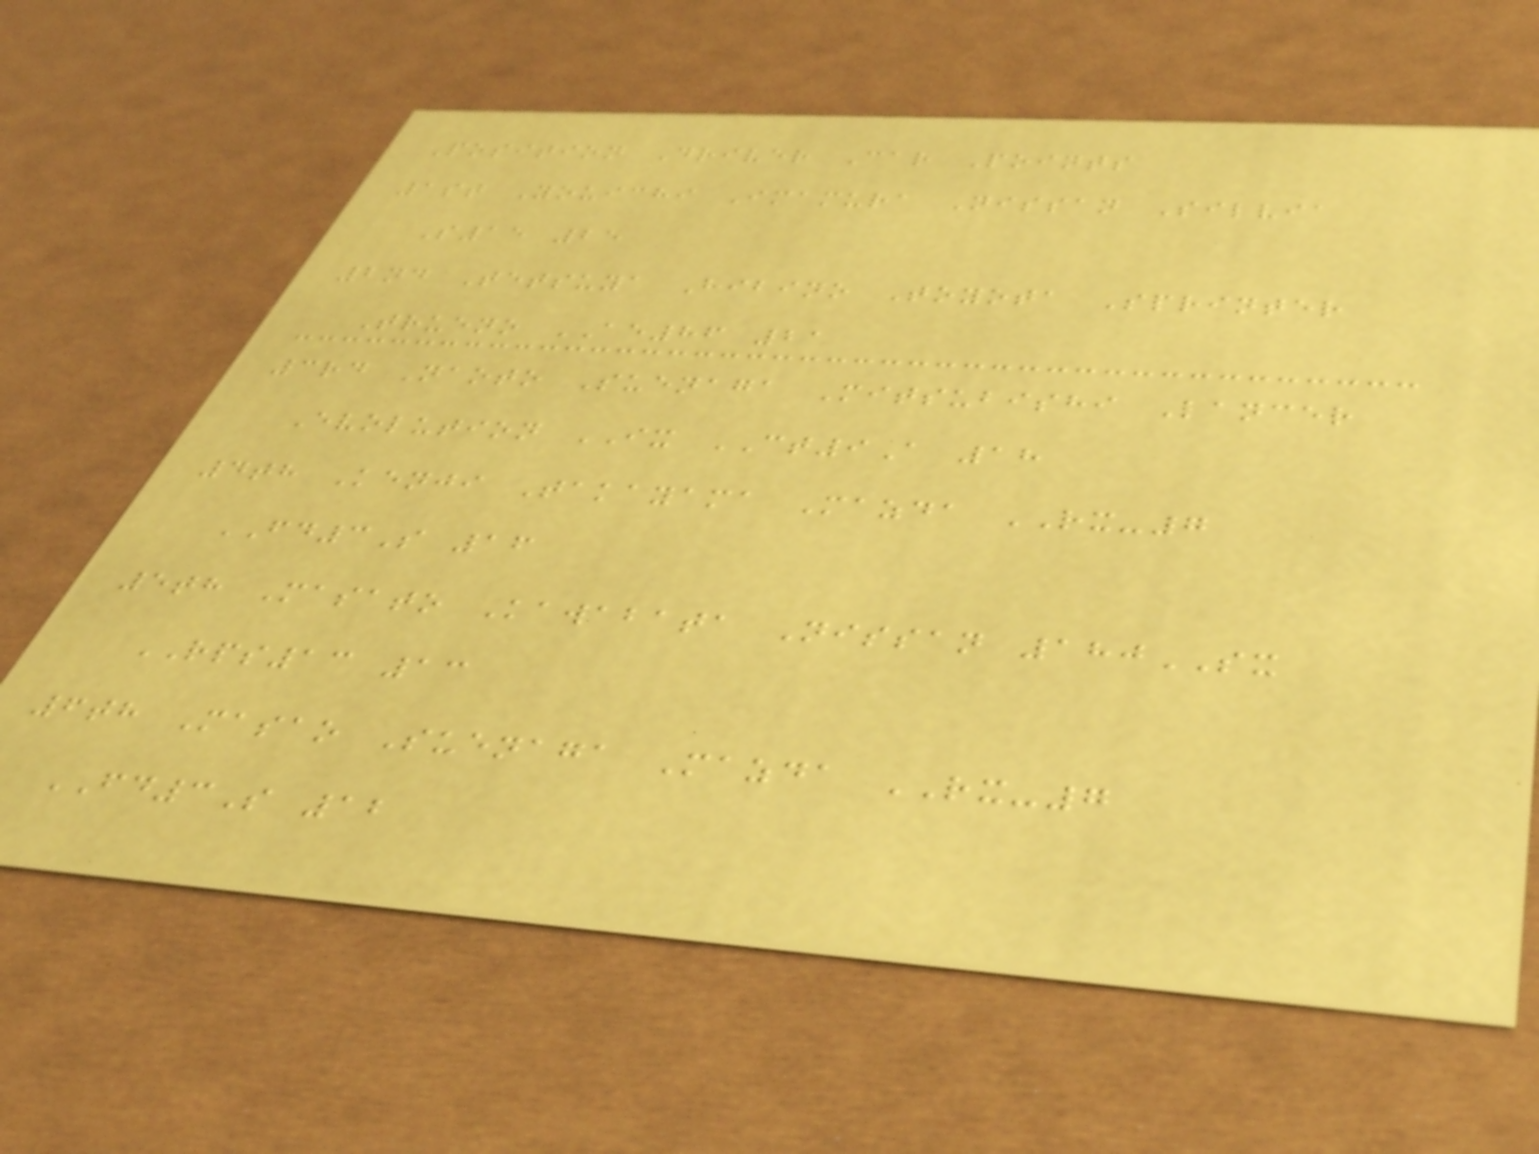Position Driver Car Points
1st Youichi Imamura Nissan Silvia
S15 25
2nd Tetsuya Hibino Toyota Sprinter
Trueno AE86 21
3rd Naoto Suenaga Mitsubishi Lancer
Evolution IX CT9A 18
4th Kenji Takayama Mazda RX-7
FD3S 16
5th Masato Kawabata Nissan 180SX
RPS13 13
6th Masao Suenaga Mazda RX-7
FD3S 12
